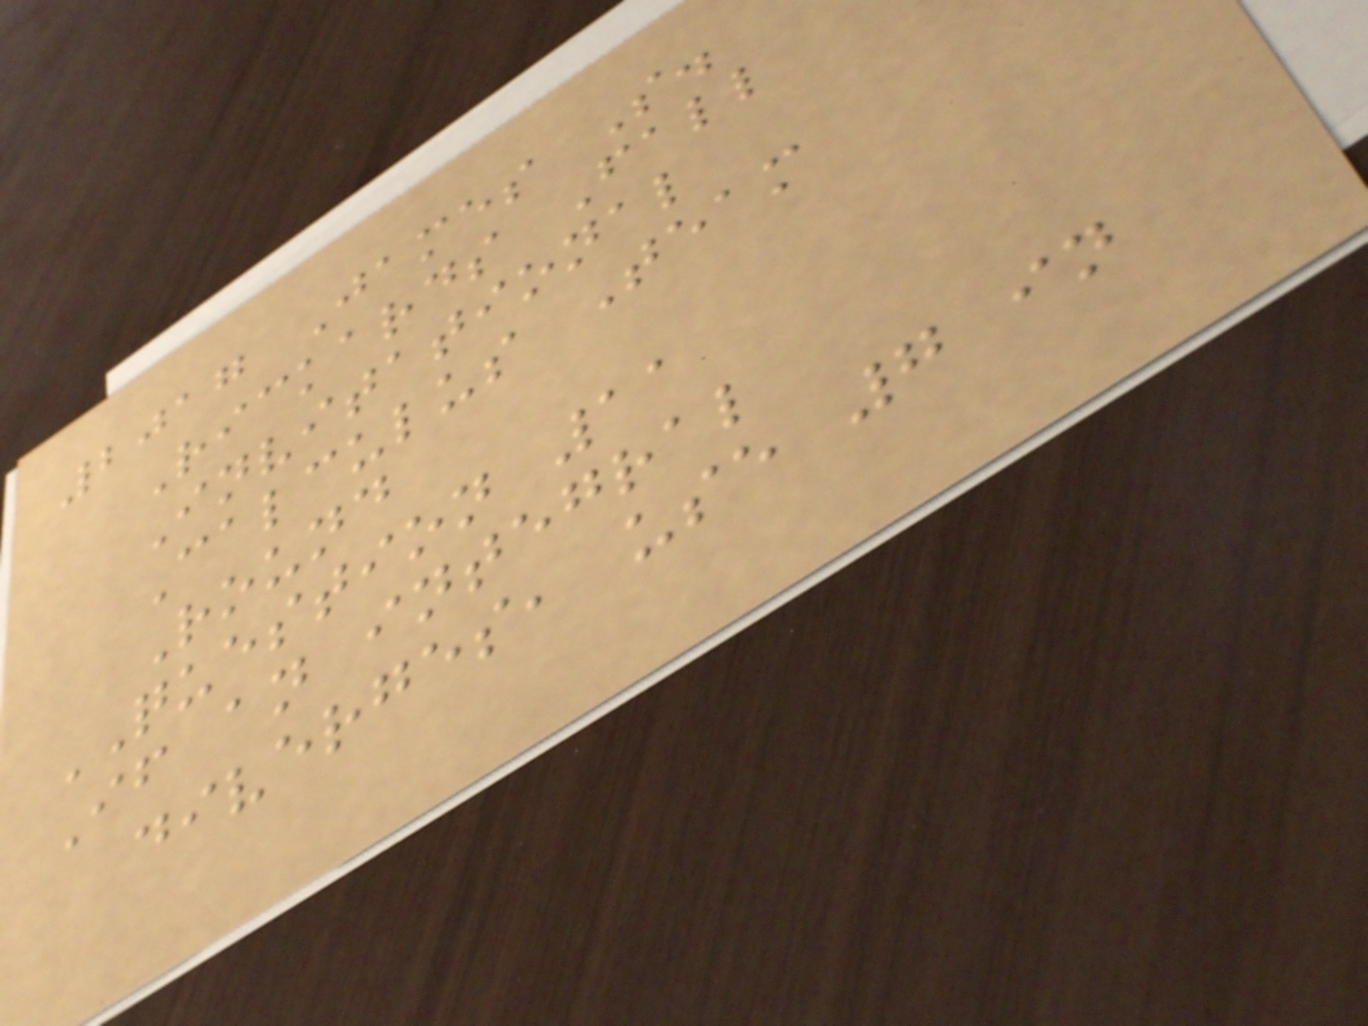2017 James S.
Rickards Fall
Invitational
Calculus Team
Round
QUESTION 11
If an integral
diverges, use 7 in
